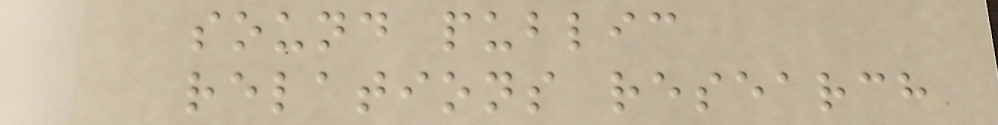sound public
relations research
